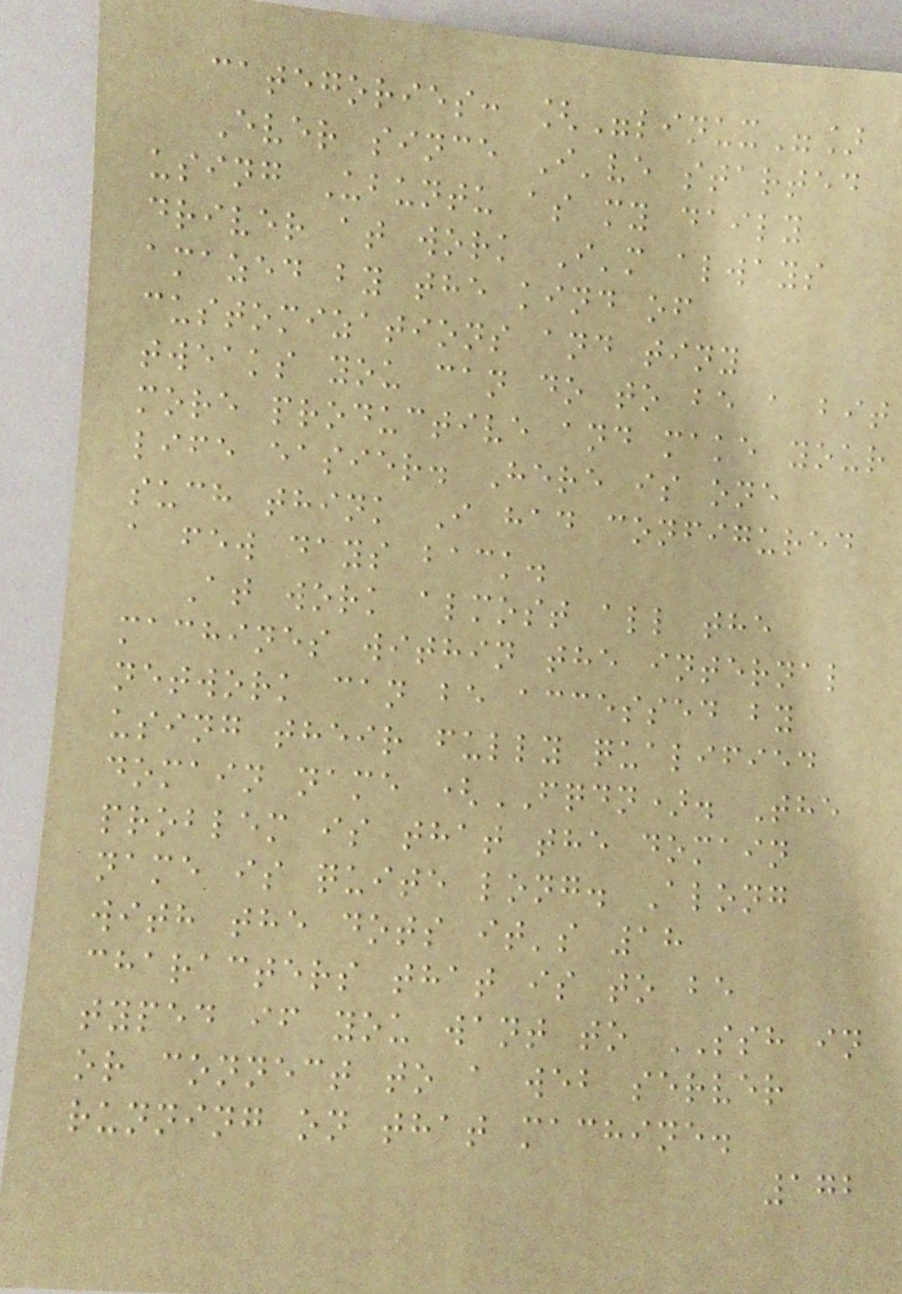categories: ["linux"]
Ever since I've started
using Ubuntu as my daily
driver at work I'm always
amazed by the kind of
customizations and tiny
tweaks you can do to be a bit
more productive and make your
life easier. Here is one
such think I had configured
a few days back.
At work almost all the
machines within the internal
network can be accessed by
using their fully qualified
domain name (FQDN). The
problem is that the domain
name is quite long. Along
with the dots it's 18
characters that is to be
typed if you want to SSH in
or connect to a web server
running on that machine.
172
